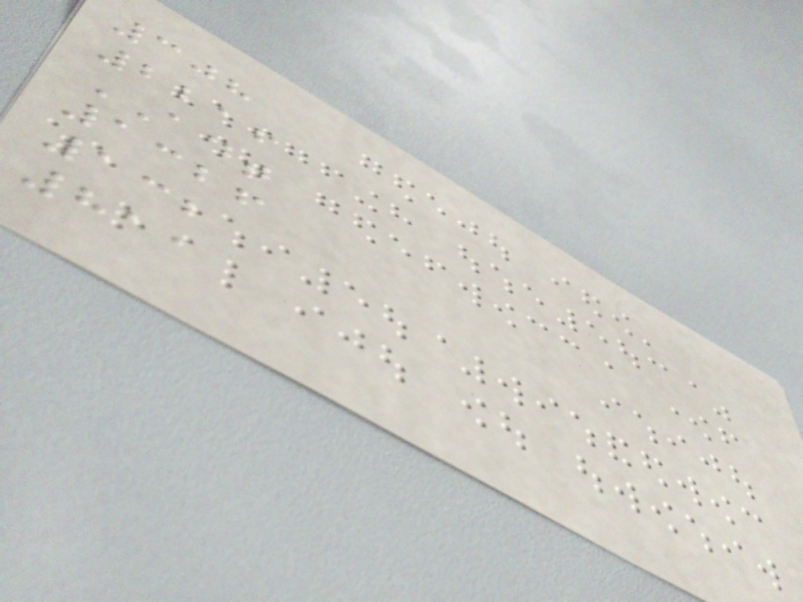308
2216
ADT
1326
132
811
